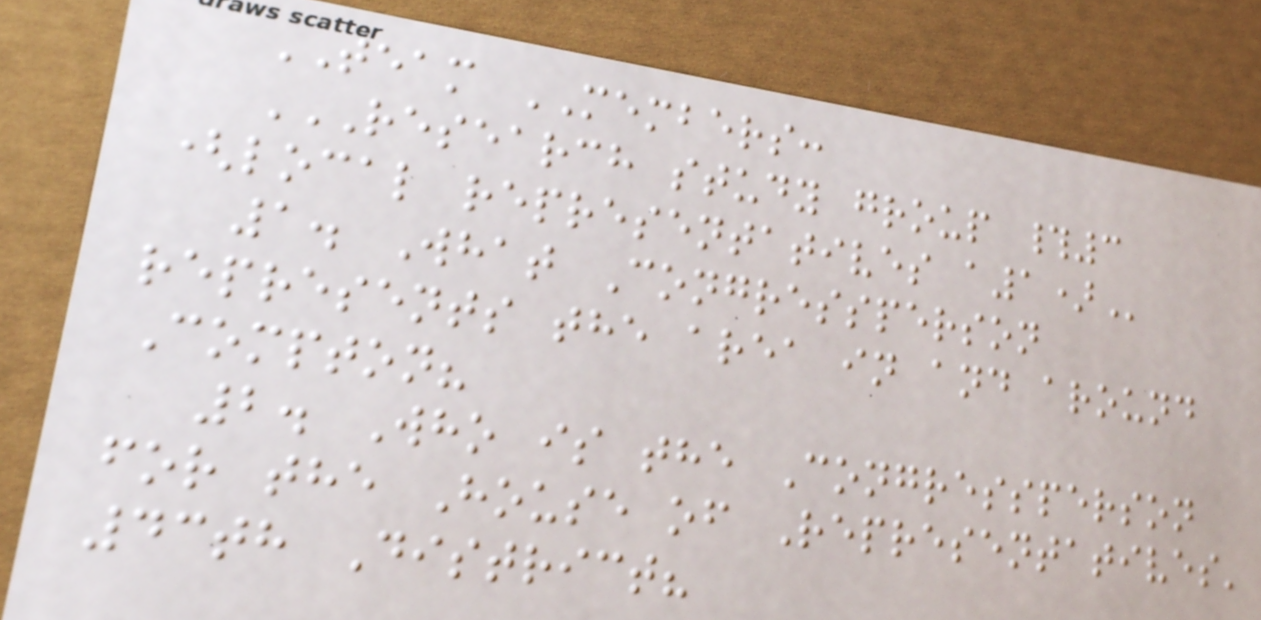TEAM MEMBERS:
RESEARCH STUDY GROUP #3
(LOCAL REPRESENTATIVES A1)
1. What Congressperson
represents the area in and around
Compton?
2. Who is the Congressperson
for the House of Representatives'
43th District?
